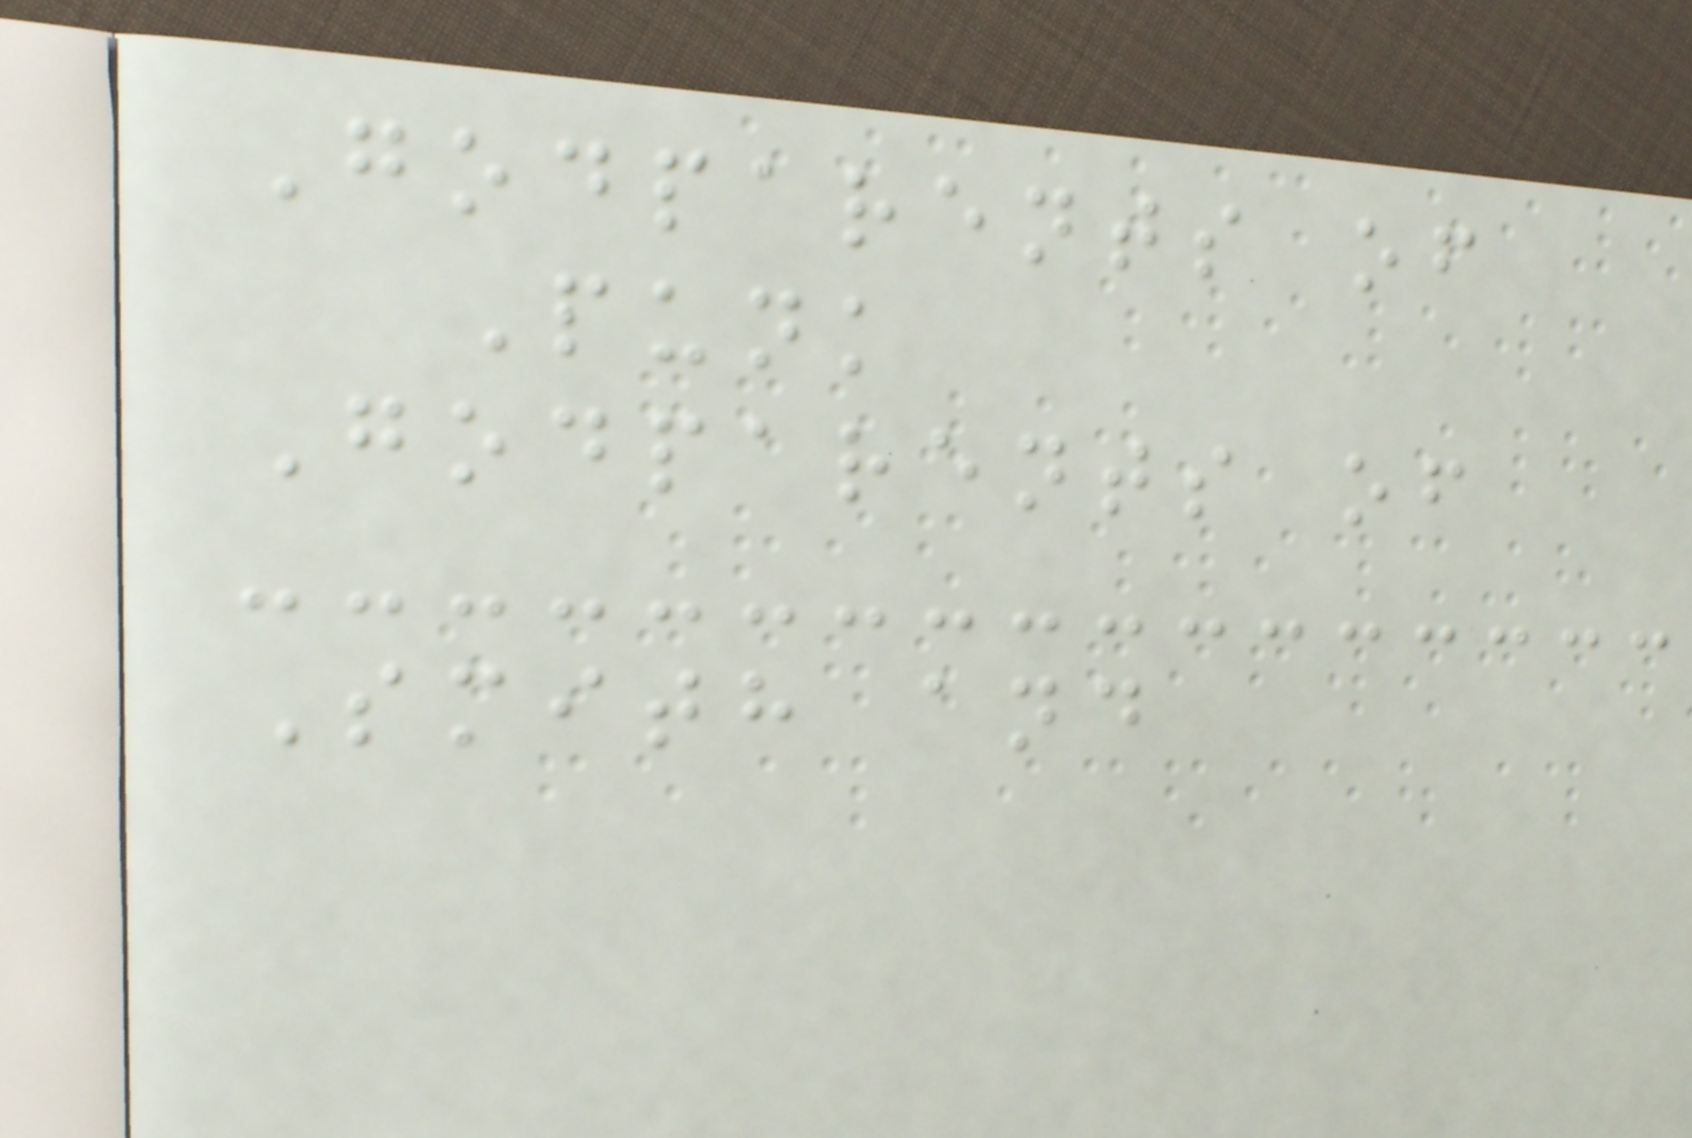Godparents of
Punk
Godparents of
Smith and
